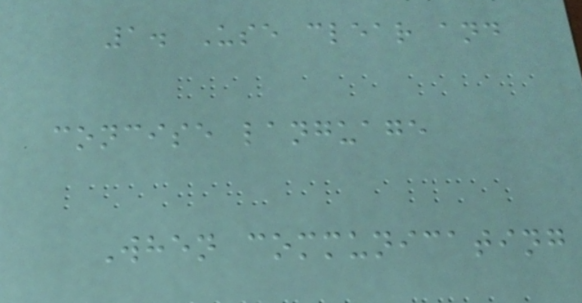1. Use clear and
concise language
When communicating
